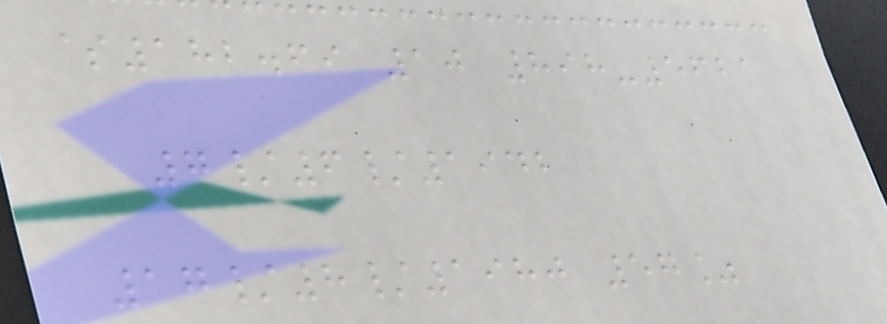$182.69 10 898-5621
7/6/1942
17/8/1980 57%
